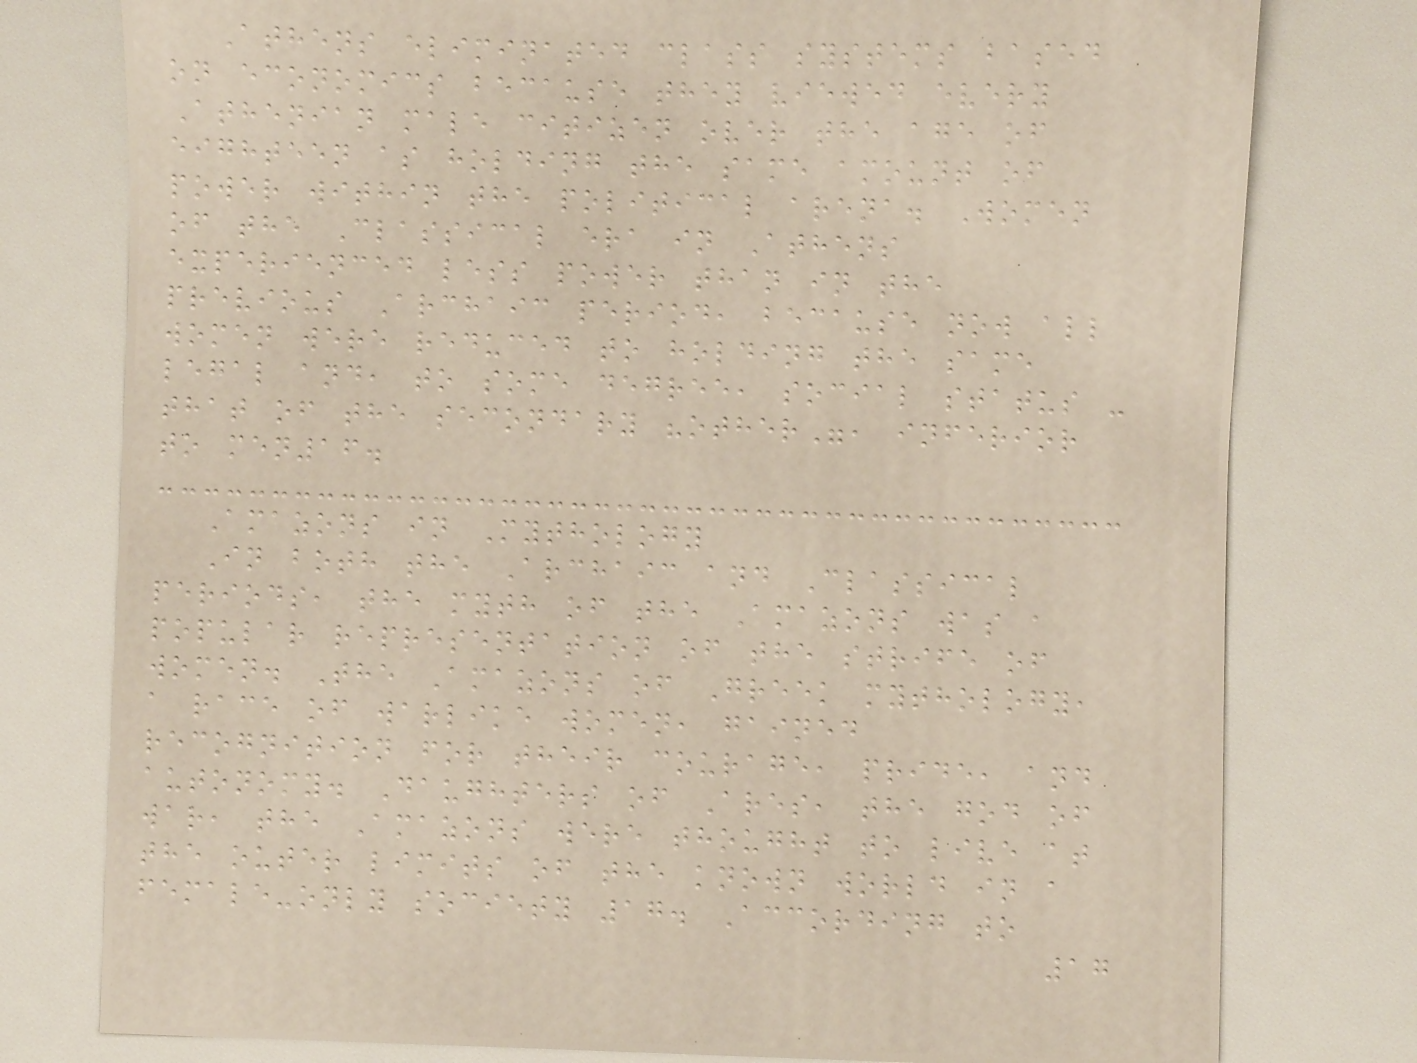Athens eliminated class systems based
on economics because they viewed every
Athenian male citizen over the age of
eighteen as holding the same amount of
power within the political arena. Women
of the Classical era in Athens
experienced less power than in the
previous Archaic period, because now all
women were reduced to holding the same
legal and, to some degree, social status -
that of the secondary "other", inferior
to men16.
Amazons in Mythology
In both the Archaic and Classical
periods, the myth of the Amazons was a
popular representation of the strife of
women. The Amazons of Greek mythology,
a race of warlike women, gained
recognition for their courage, pride, and
autonomy. Daughters of Ares, the god of
war, the Amazons were thought to live at
the outer limits of the known world in a
female-only society 17. According to
17
